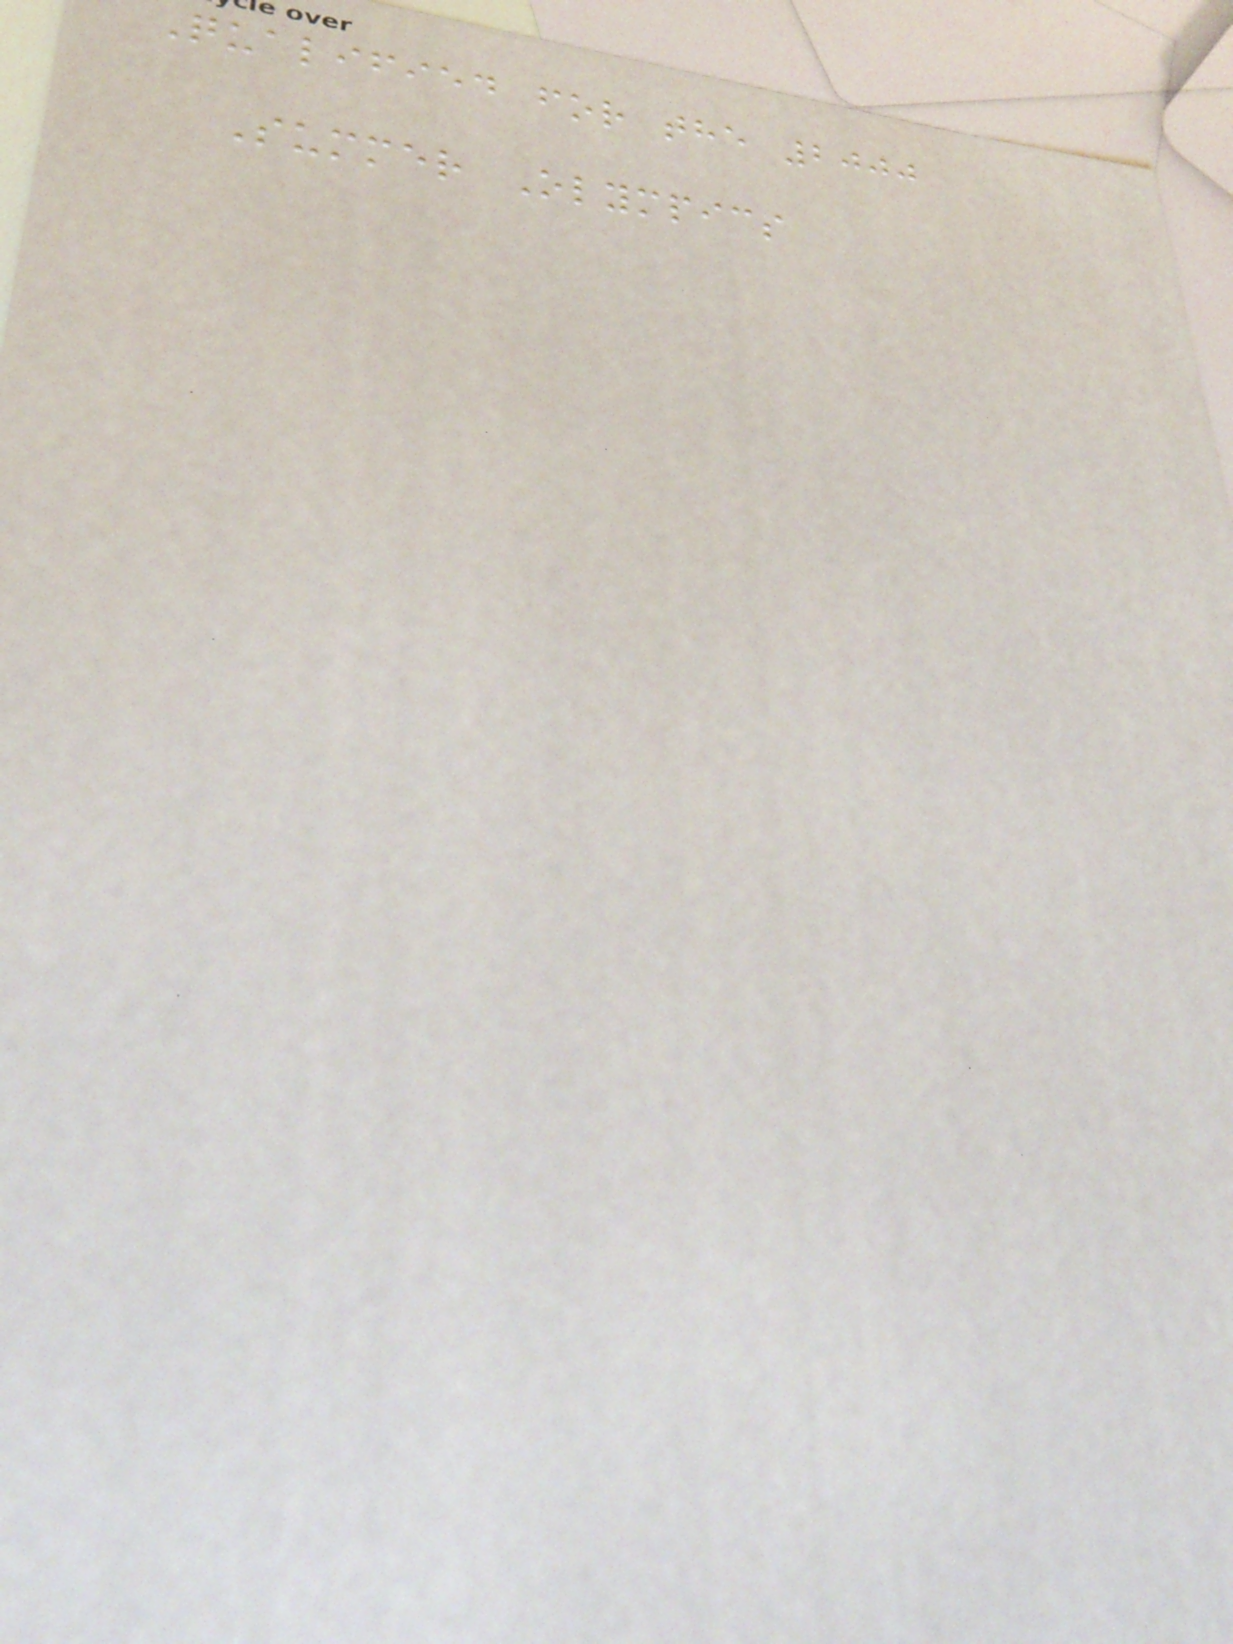Qualified for the 2000
Summer Olympics
